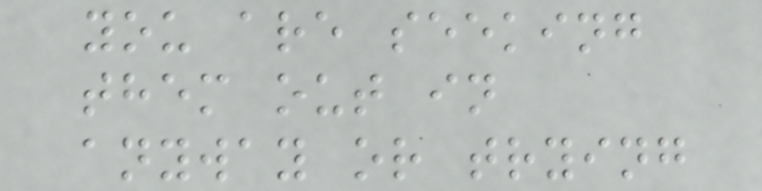you are seeking
them out in
anyway or trying
